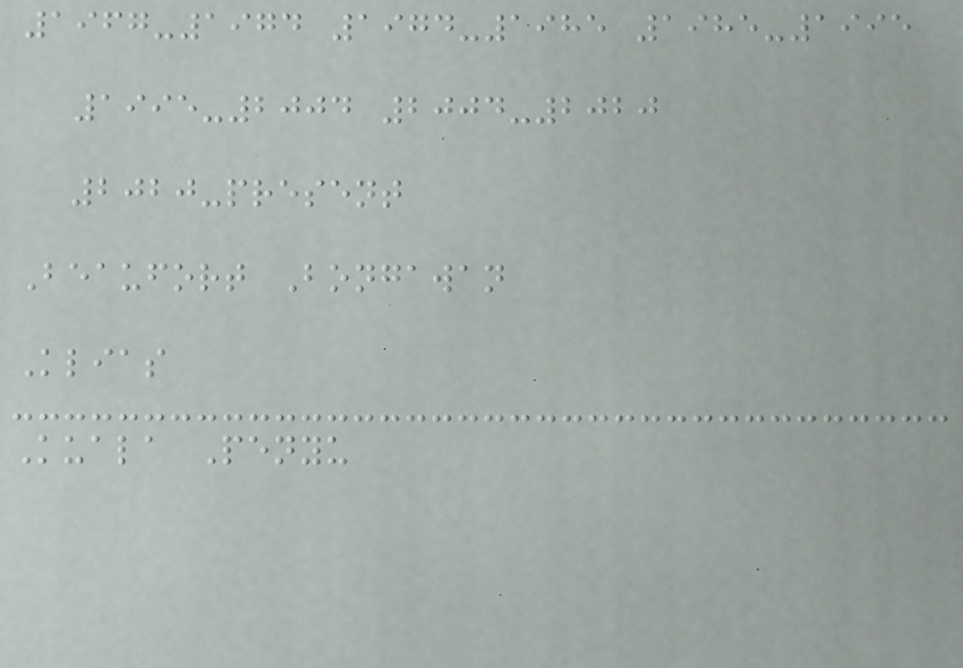1967-1974 1974-1985 1985-1995
1995-2004 2004-2020
2020-present
Beaufort Bongawan
Klias
Kuala Penyu
